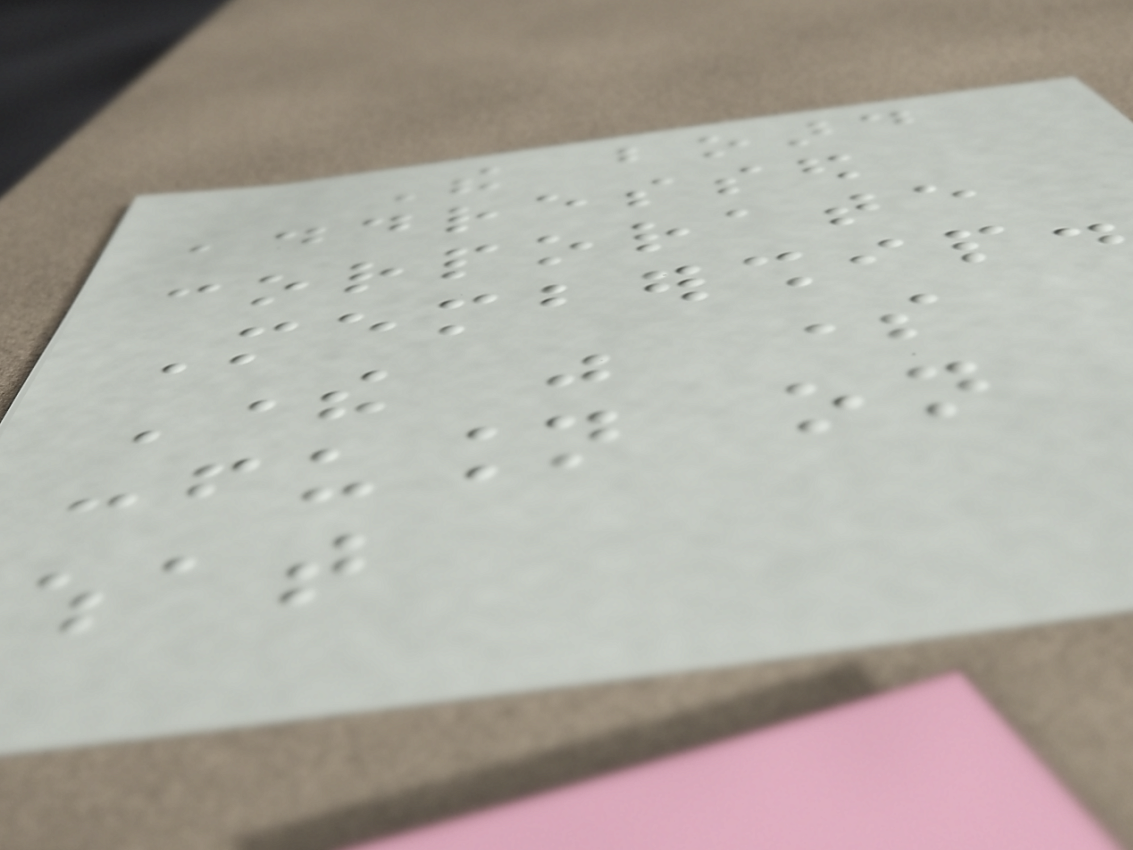The board
addressed
corporate
Membership.
There was some
confusion on
what
